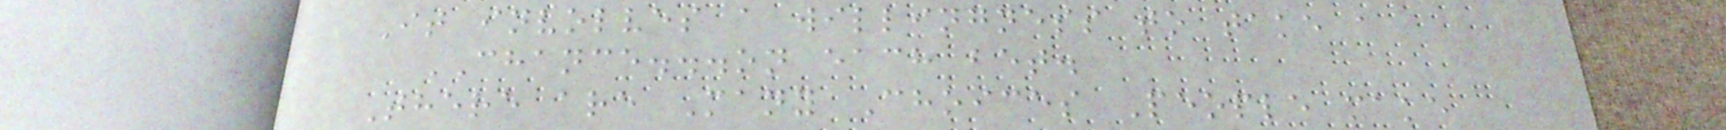It involves a willingness to take a
CHANCE...on each bet.
There are Many Choices People make
